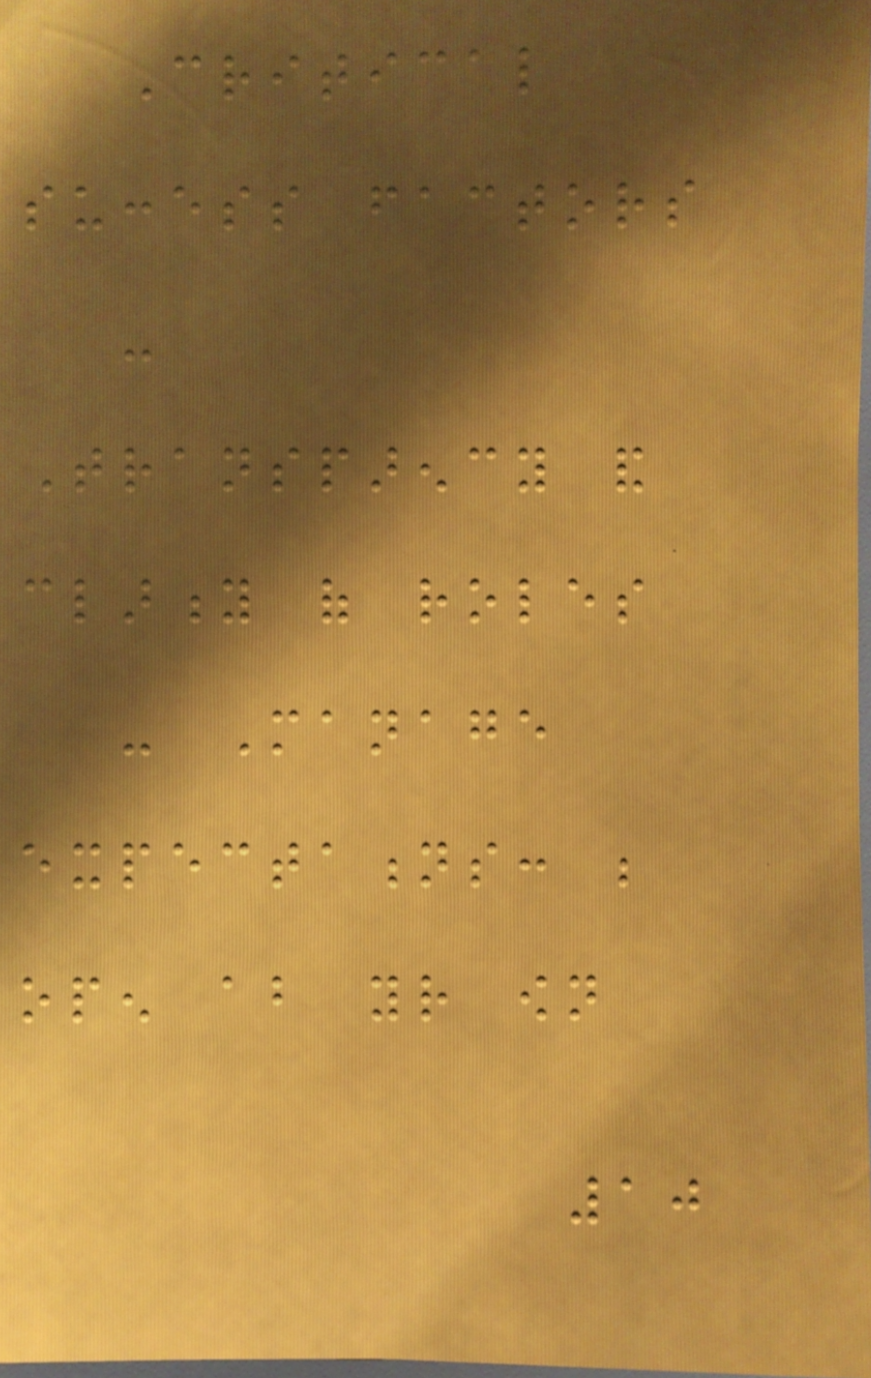Critical
success factors
-
Transparency and
clarity of roles
- Manage
expectations: be
open about your own
10
